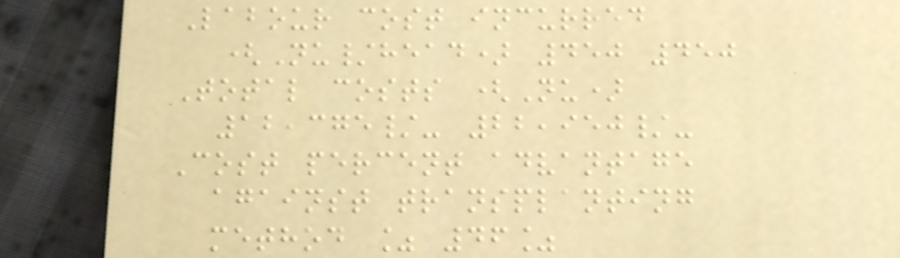Labour cost incurred
(Nu/head) 450 450
Total costs (Nu)
12,375/- 22,950/-
Cost percent advantage
against transplanting
method % 46%
